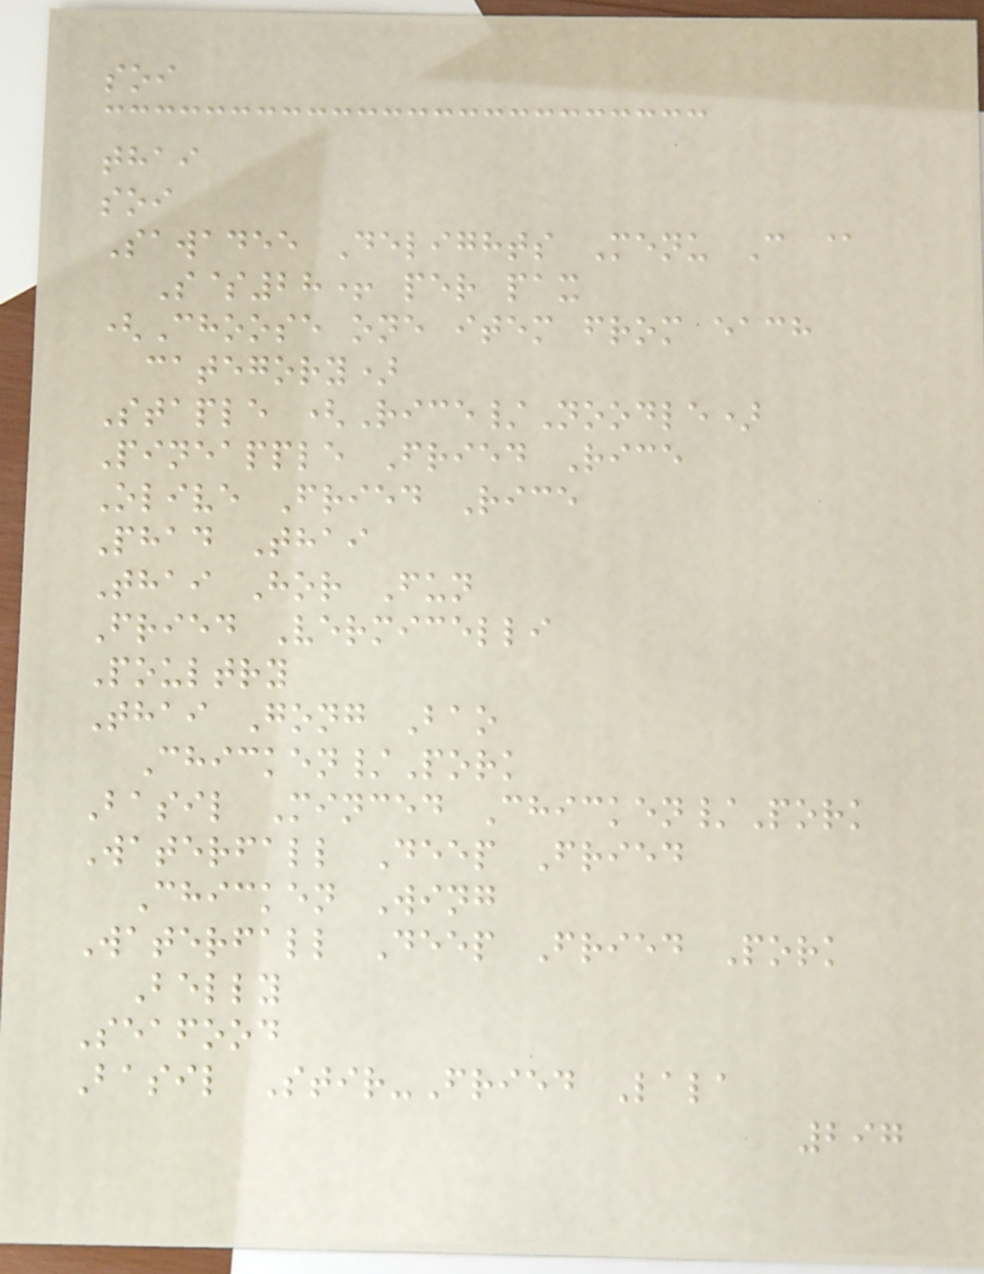soi
thai
soi
Sawadee Delights Menu C @
S$28+ per pax
(Choose one item from each
category)
Staple (Rice/Noodle)
Pineapple Fried Rice
Olive Fried Rice
Phad Thai
Thai Hor Fun
Fried Vermicelli
Poultry
Thai Gong Bao
Chicken/Pork
Basil Minced Chicken/Pork
Waterfall Deep Fried
Chicken Wing
Waterfall Deep Fried Pork
Belly
Seafood
Basil Stir-Fried Lala
297
